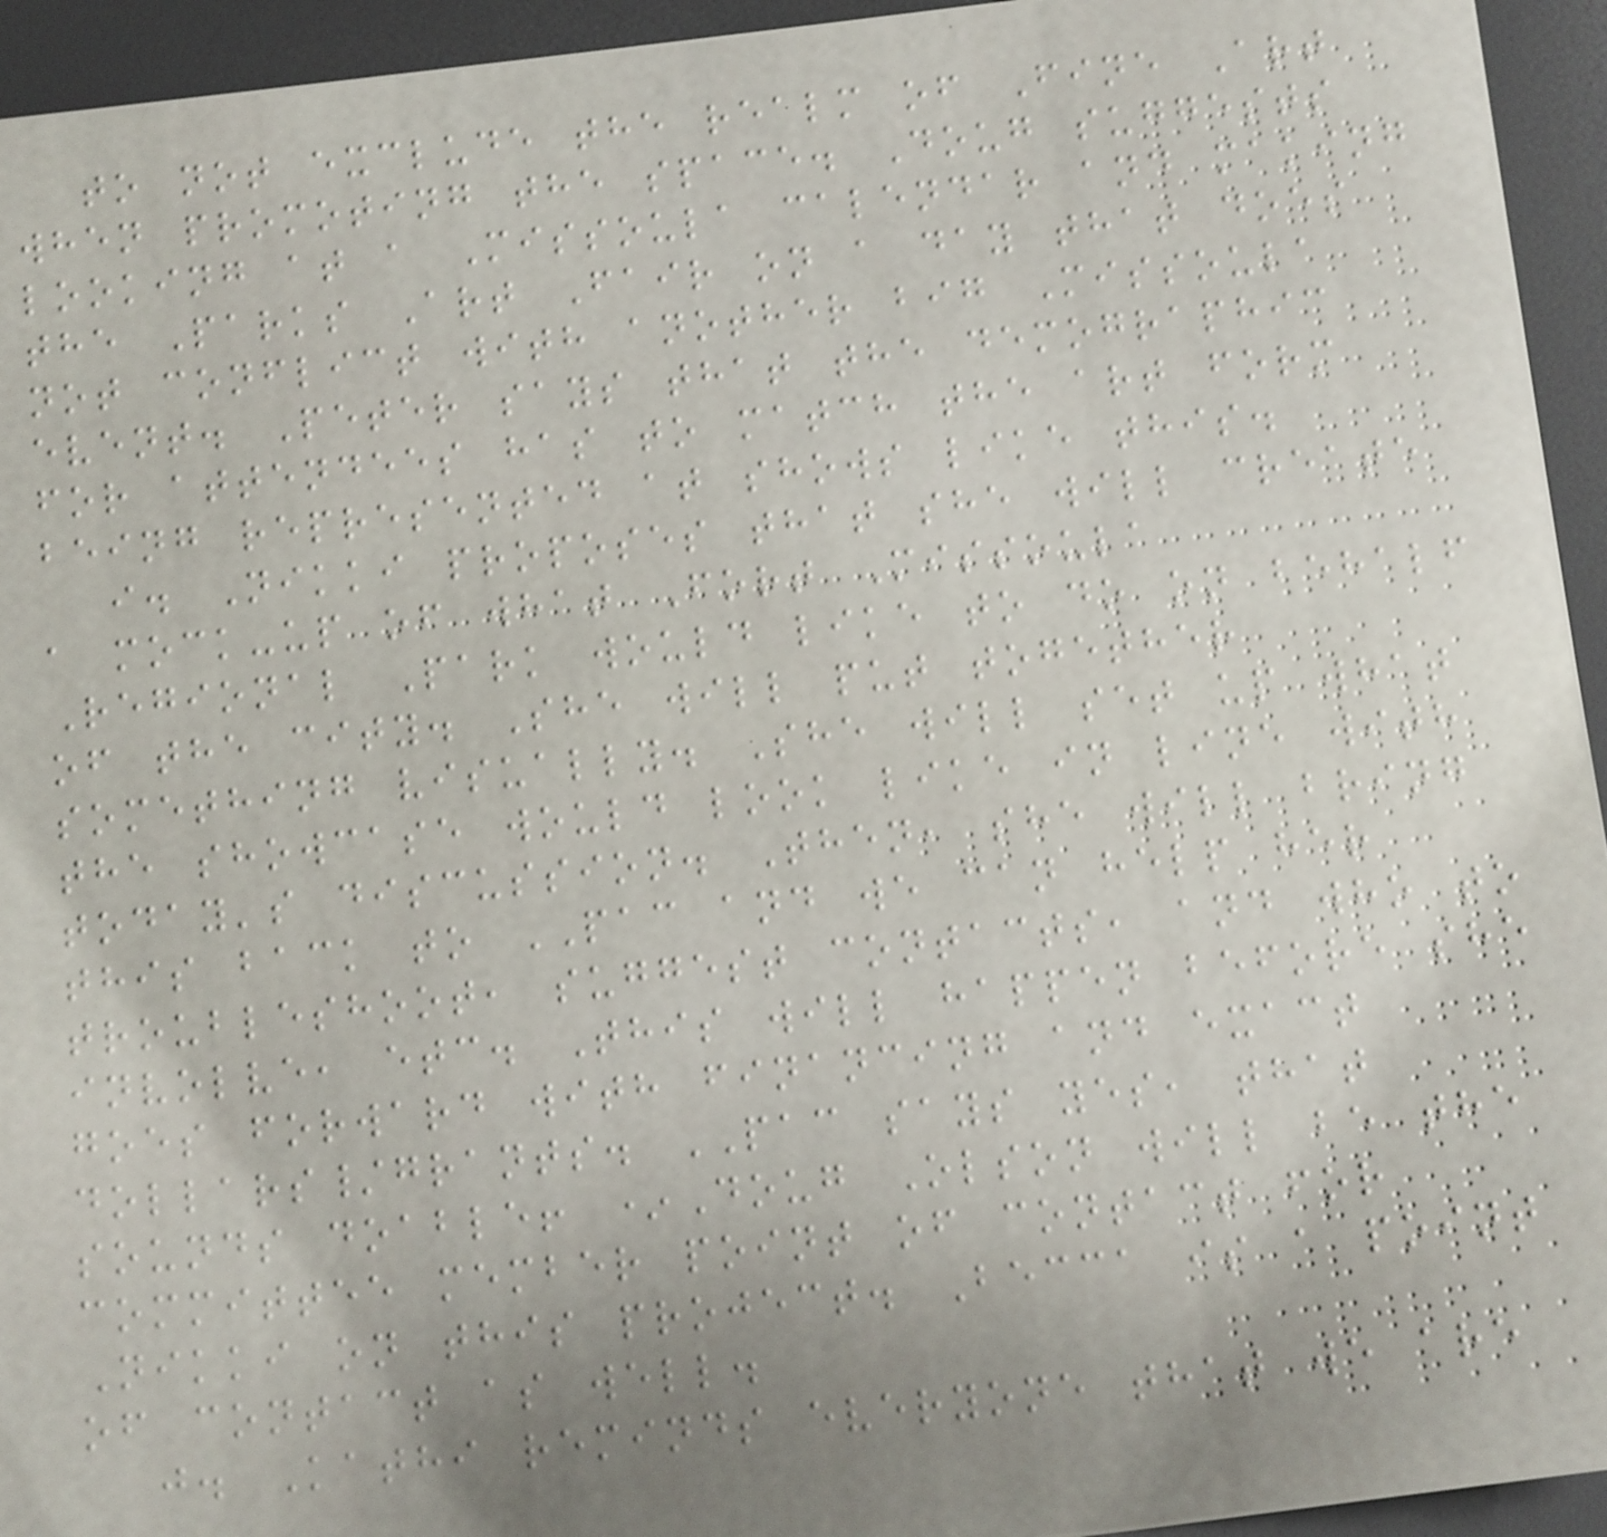to not exclude the realm of Fine Art
when promoting the space. Doug suggests
looking at a Missoula calendar and making
the Parks Art Fair on a day that does
not conflict with another big Missoula
event. Peter says that the demographic
for attendees has to match the art form
being represented at shows like this.
i. Nikki proposes that she will create
a mock-up of what Fort Missoula
Regional Park would like to do on behalf
of the city. She will put together
something visually. She will set up what
the showcase would look like in line with
today's discussion. Then, she will bring
this back to PAC and we can help her
troubleshoot, suggest contacts, and who to
involve, etc. This will happen before she
goes forward with financing and exact
dollars/grants. PAC says yes, that
sounds doable! *Doug Olson will be the
committee member point of contact for
Nikki on this project. Becca is a point
of contact as well.
j. Kathi reminds everyone that we are
